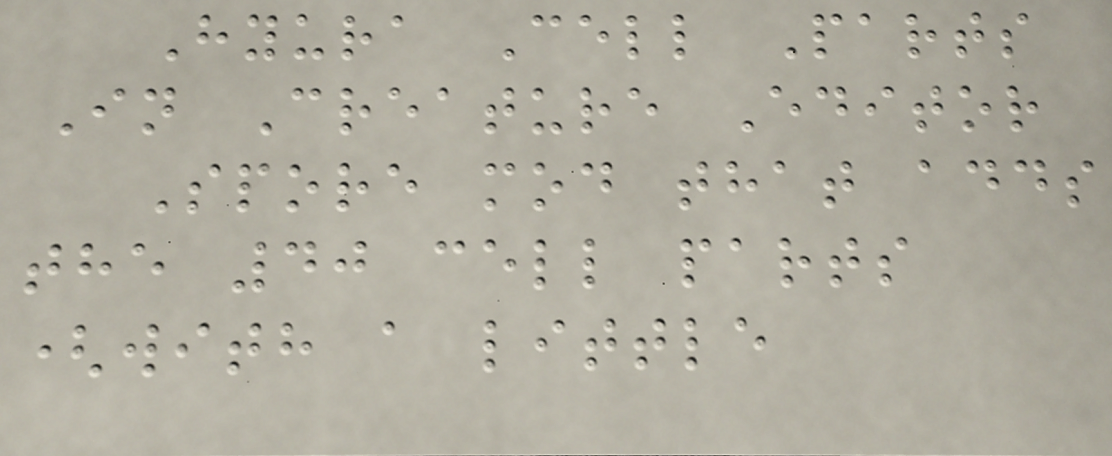Hyura Cell Parts
In Creature Editor
Spore mod that adds
the 40 cell parts
(with a little
